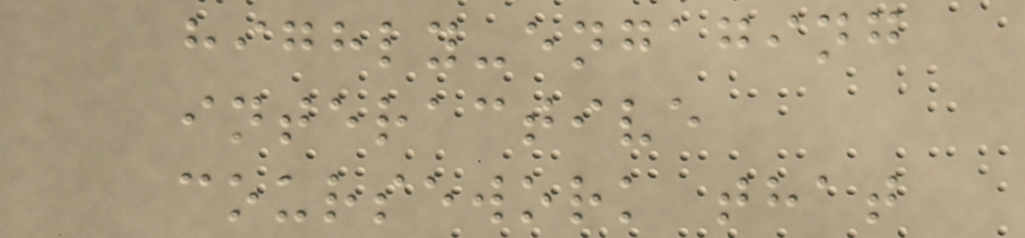highly-engaging
interactive
coursework that
